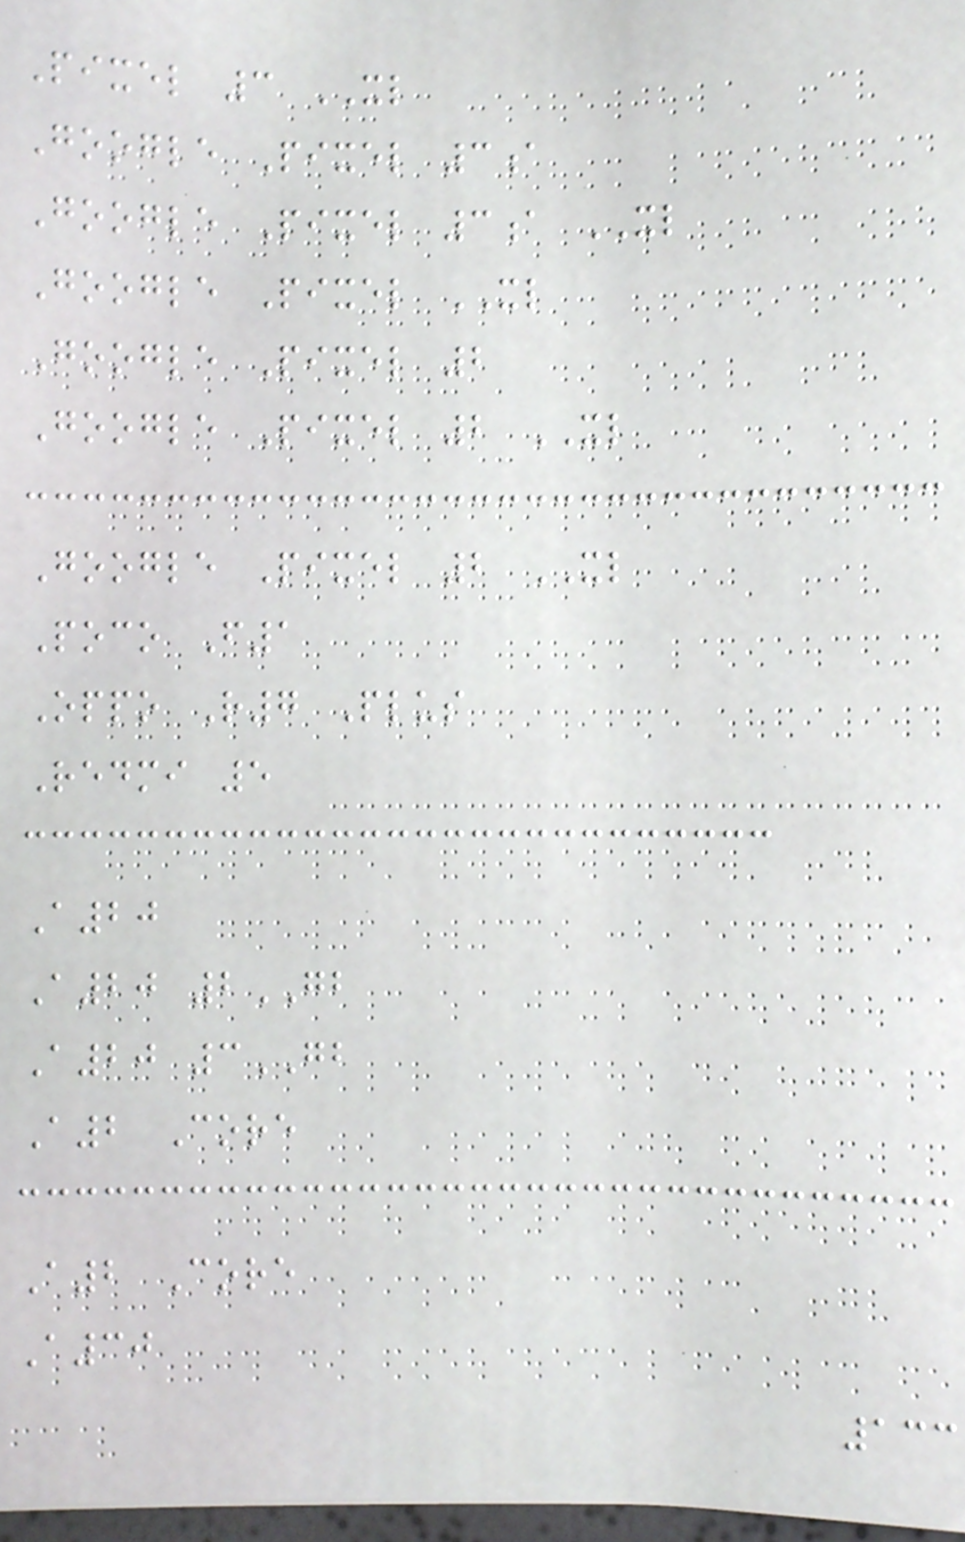Pixel 3 XL
Google Pixel 3a
Google Pixel 3a XL
Google Pixel XL
Google Pixel 2
Google Pixel 2 XL
Google Pixel 2 XL
Poco F1
Oppo R7 Plus
Redmi 5
A20
A20 2GB
A20 3GB
A2 Core
A2 Core
A30
133
